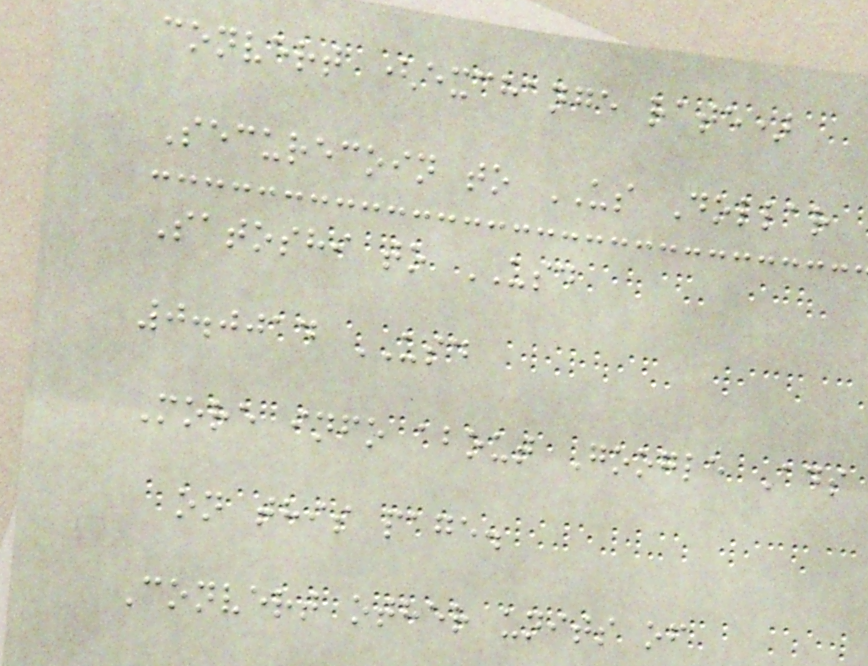convert (exchange rate)
Securecoin to US Dollar
Satoshi to USD
0.0014 USD
More info about Google Ads
on this page.
Convert other units of
